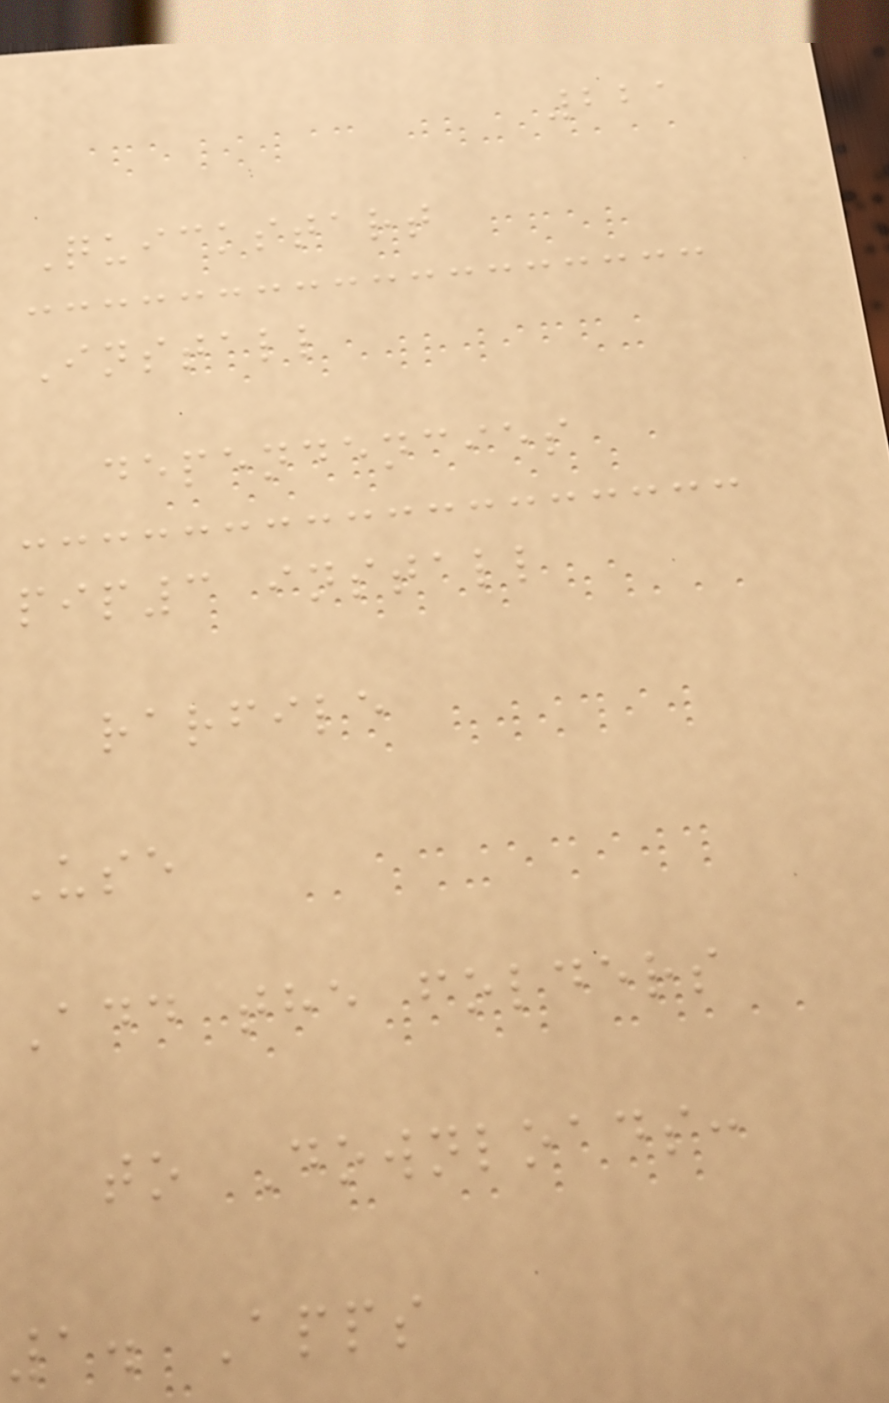221
Quickstart
Install
dependencies
pip3 install
rarfile
Use
Add the folders
to Downloads:
1. Apps
